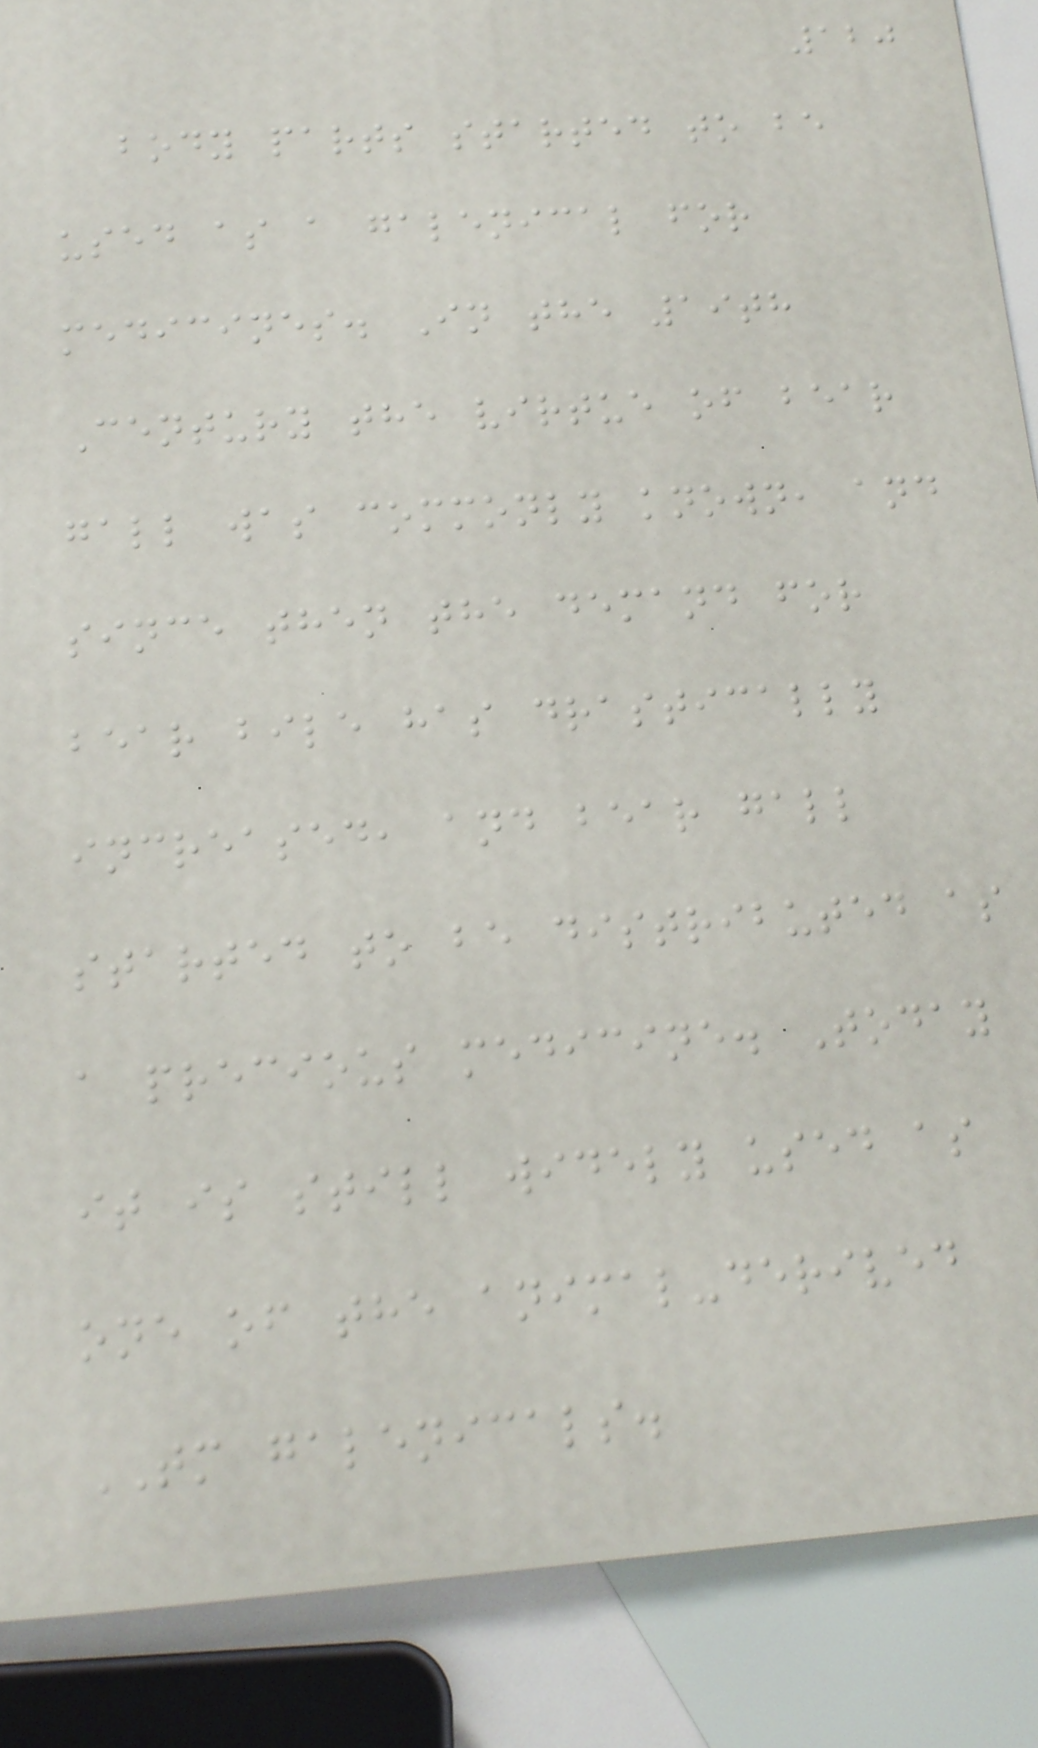120
body parts started to be
used as a galenical for
medicines. In the 19th
Century the virtue of bear
gall was commonly known, and
since then the demand for
bear bile has drastically
increased, and bear gall
started to be distributed as
a precious medicine. Today
it is still widely used as
one of the animal-derived
TM galenicals.
